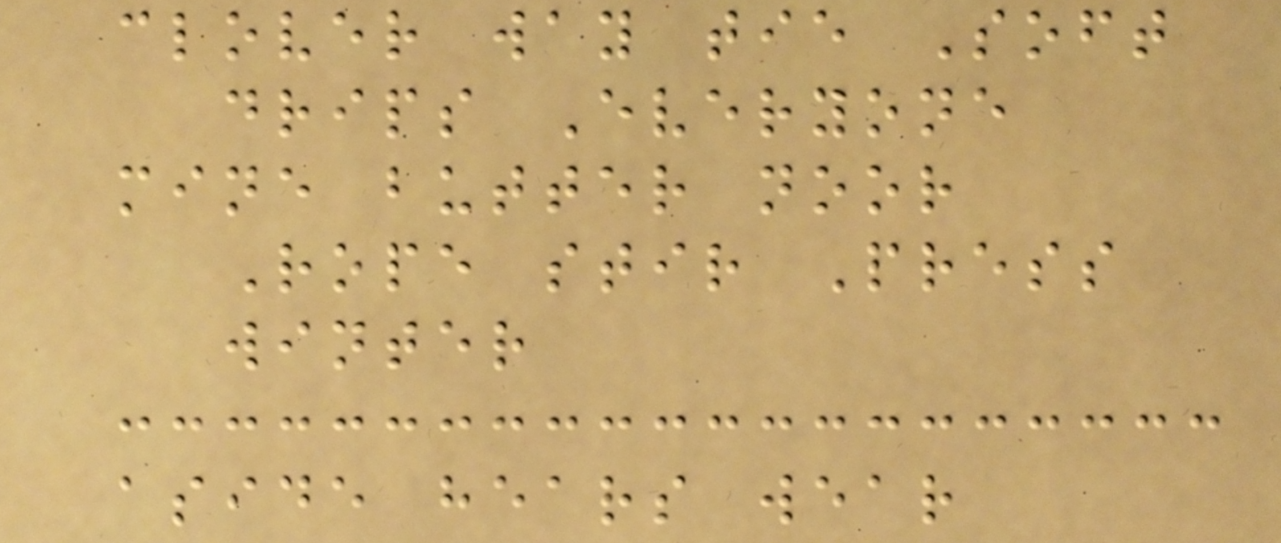clover way tie Soft
drips Everyone
mine butter noor
Rope stir Press
winter
aside hears wear
